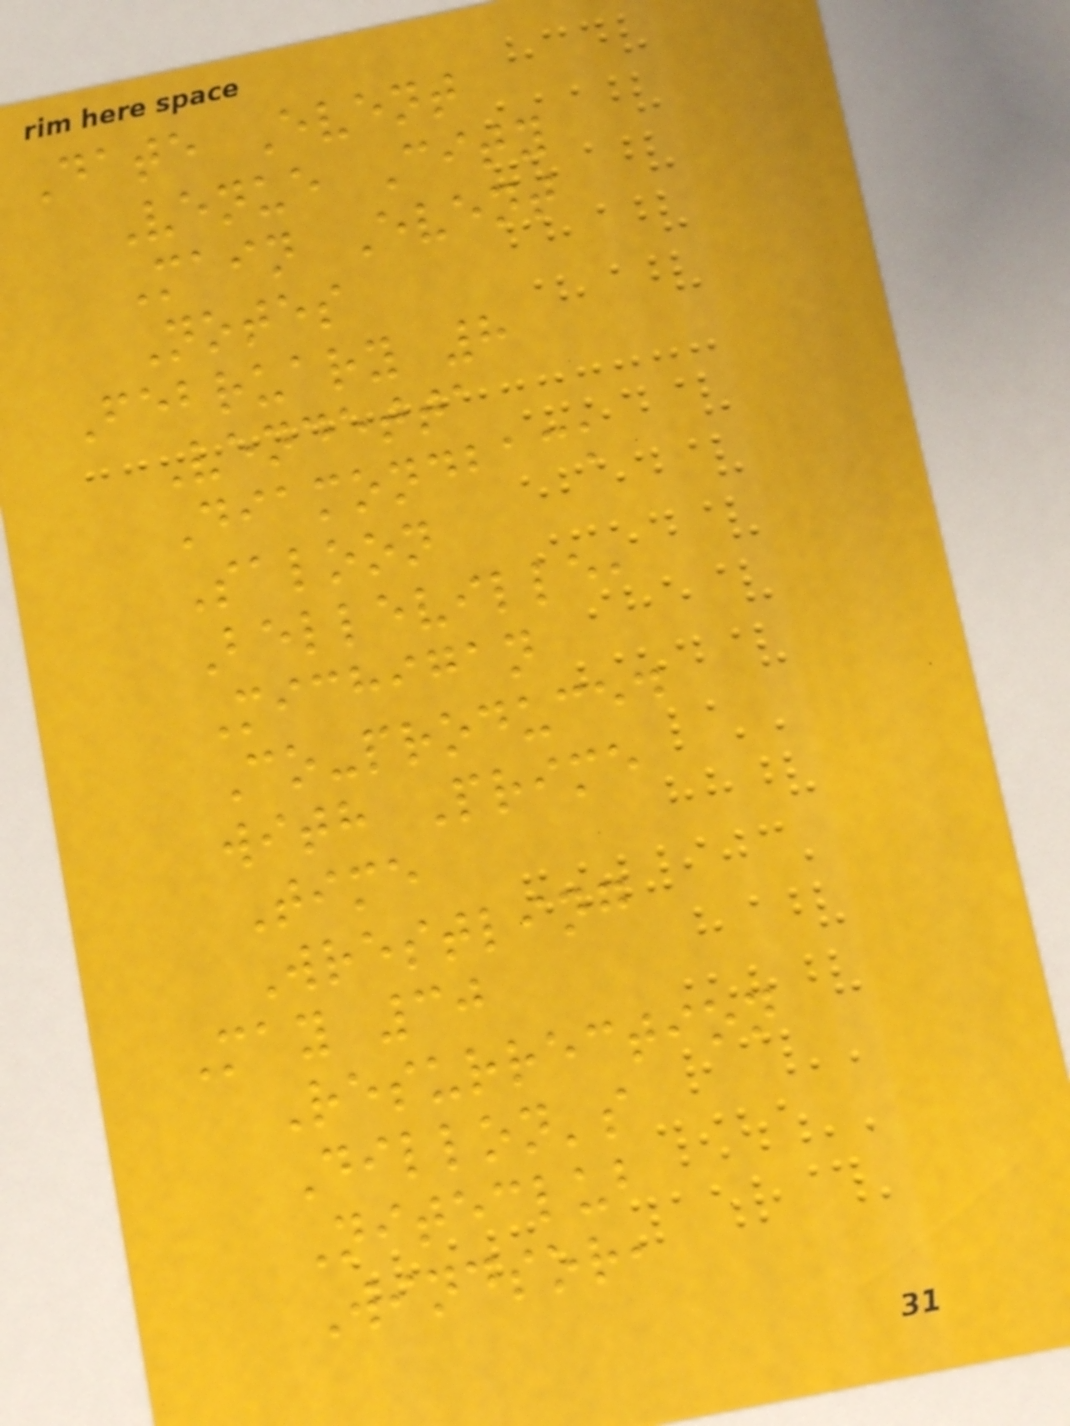Date Event
Venue City
Main Event
Notes
February 8
Vendetta
Diamondback
Saloon
Belleville,
Michigan
Co-produced
with Prime
Time
Wrestling
May 30
Resurrection
Dillon's
Niteclub
Windsor,
